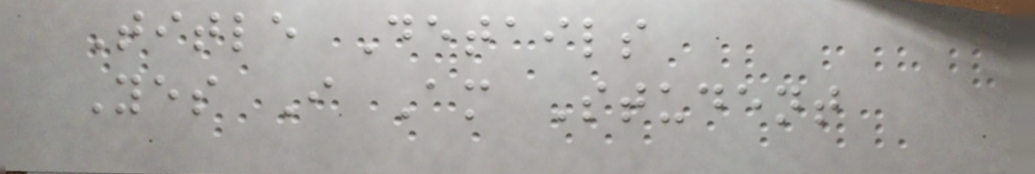Title Details
Yes I Am Student
